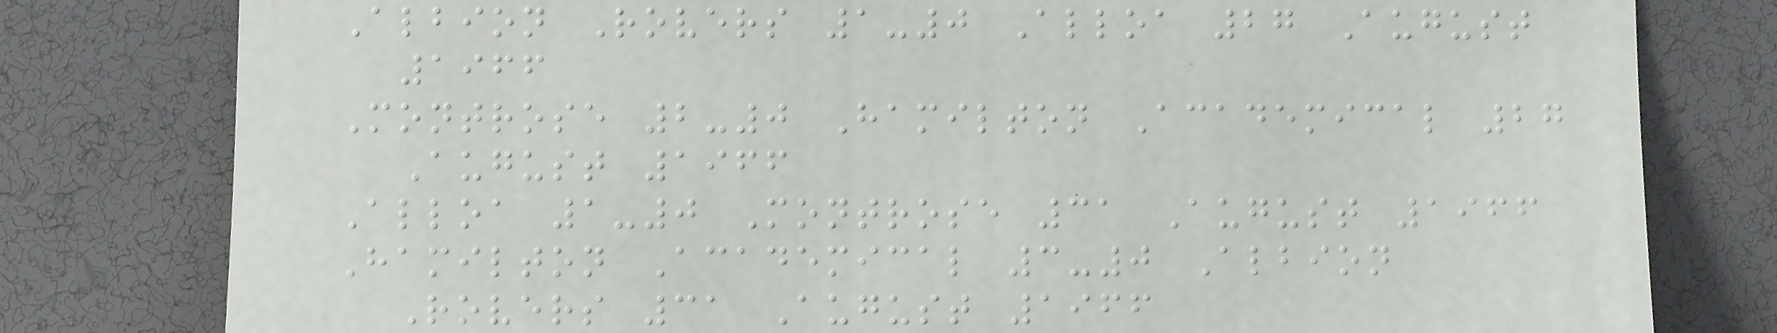Albion Rovers 1-0 Alloa 27 August
1966
Montrose 2-0 Hamilton Academical 27
August 1966
Alloa 1-0 Montrose 31 August 1966
Hamilton Academical 3-0 Albion
Rovers 31 August 1966
